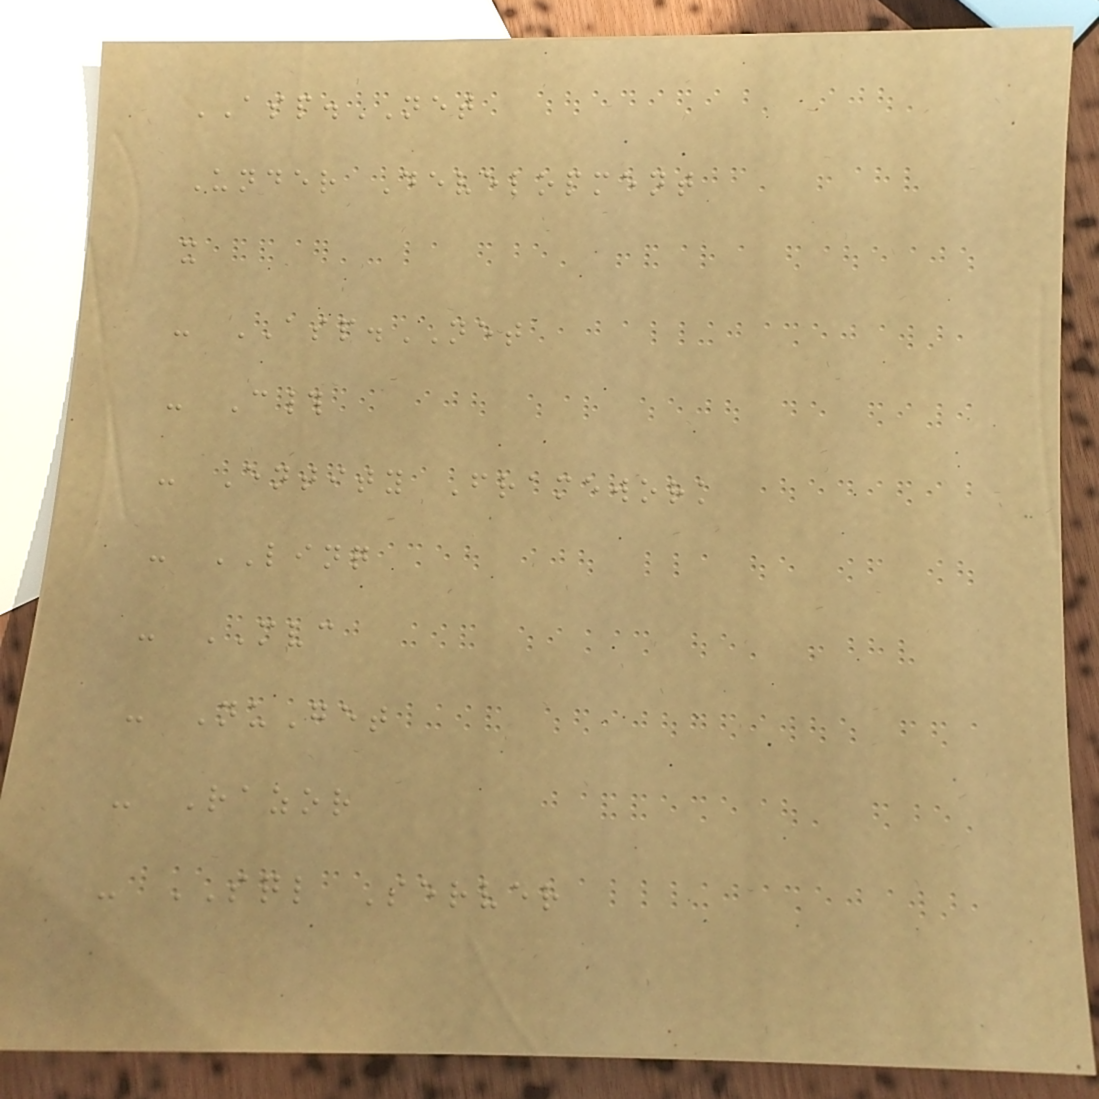ASP.NET
Under Development
x
- ASP.NET
- C#
- Entity Framework
- LINQ
- MVC
- NuGet
- Razor
- SQL Server
